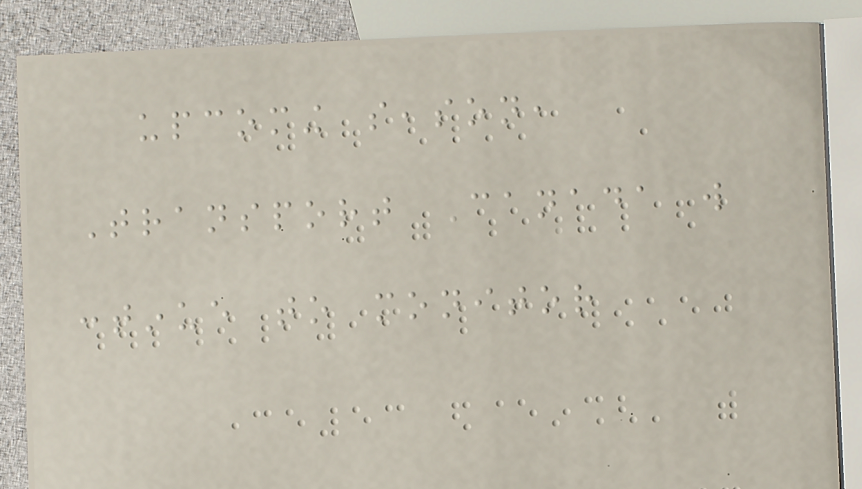upcoming season,
Transport Canada will
continue to monitor
